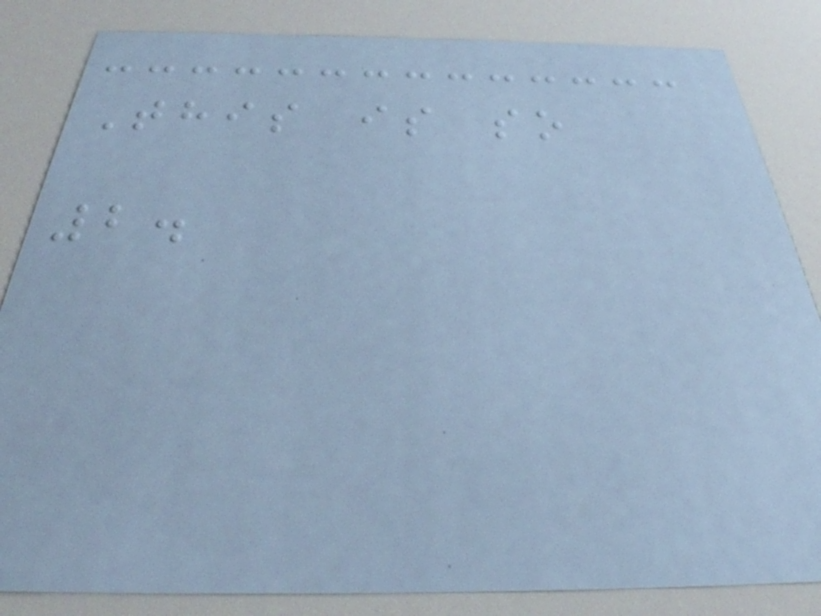This is so
2.
